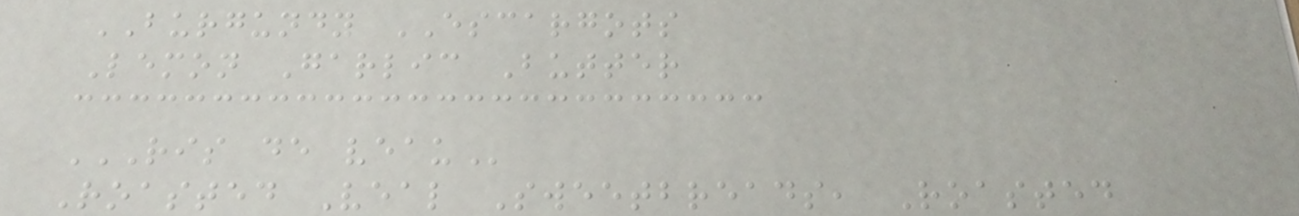BURGUNDY ESCARGOTS
Lemon Garlic Butter
RIS DE VEAU
Roasted Veal Sweetbreads, Roasted
